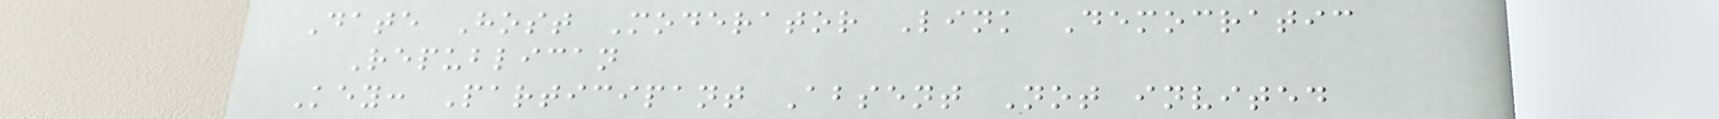Date Host Moderator Link Democratic
Republican
Key: Participant Absent Not invited
